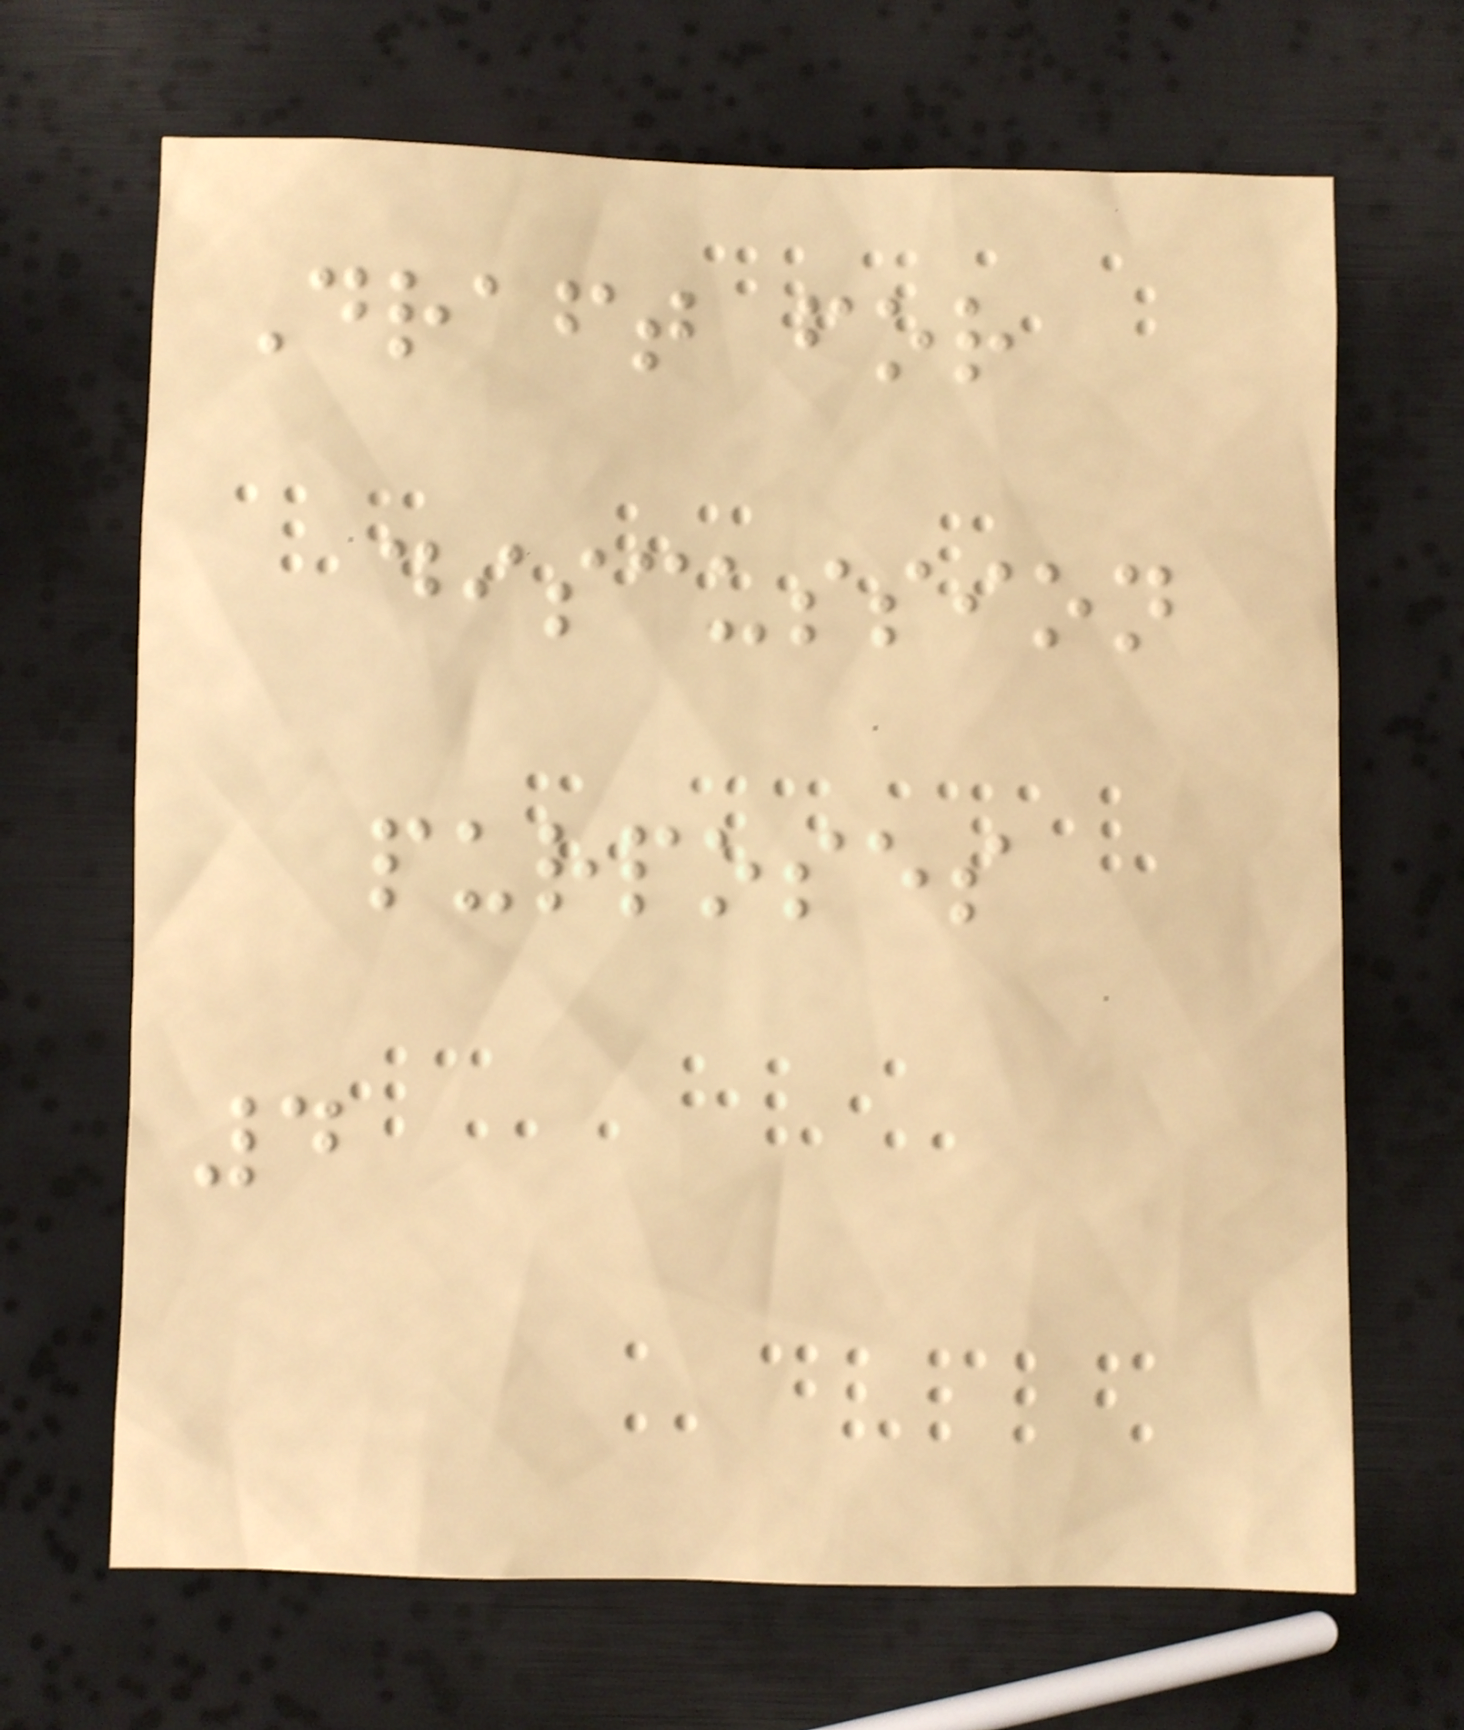Draft for
discussion
purposes
4
